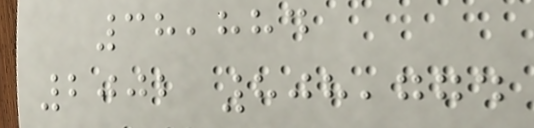38,884
2002 808,774
